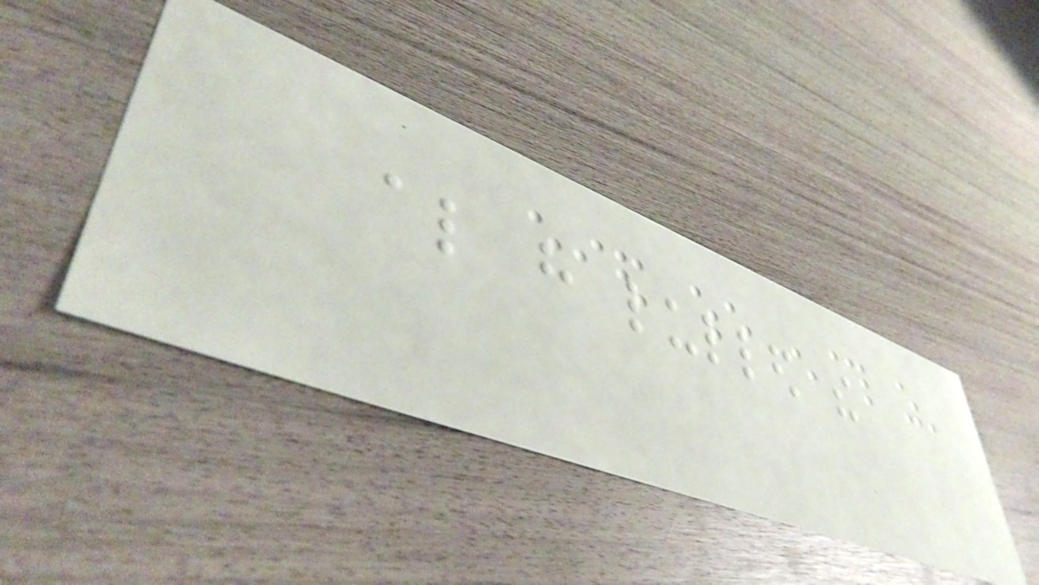also have lulled the
